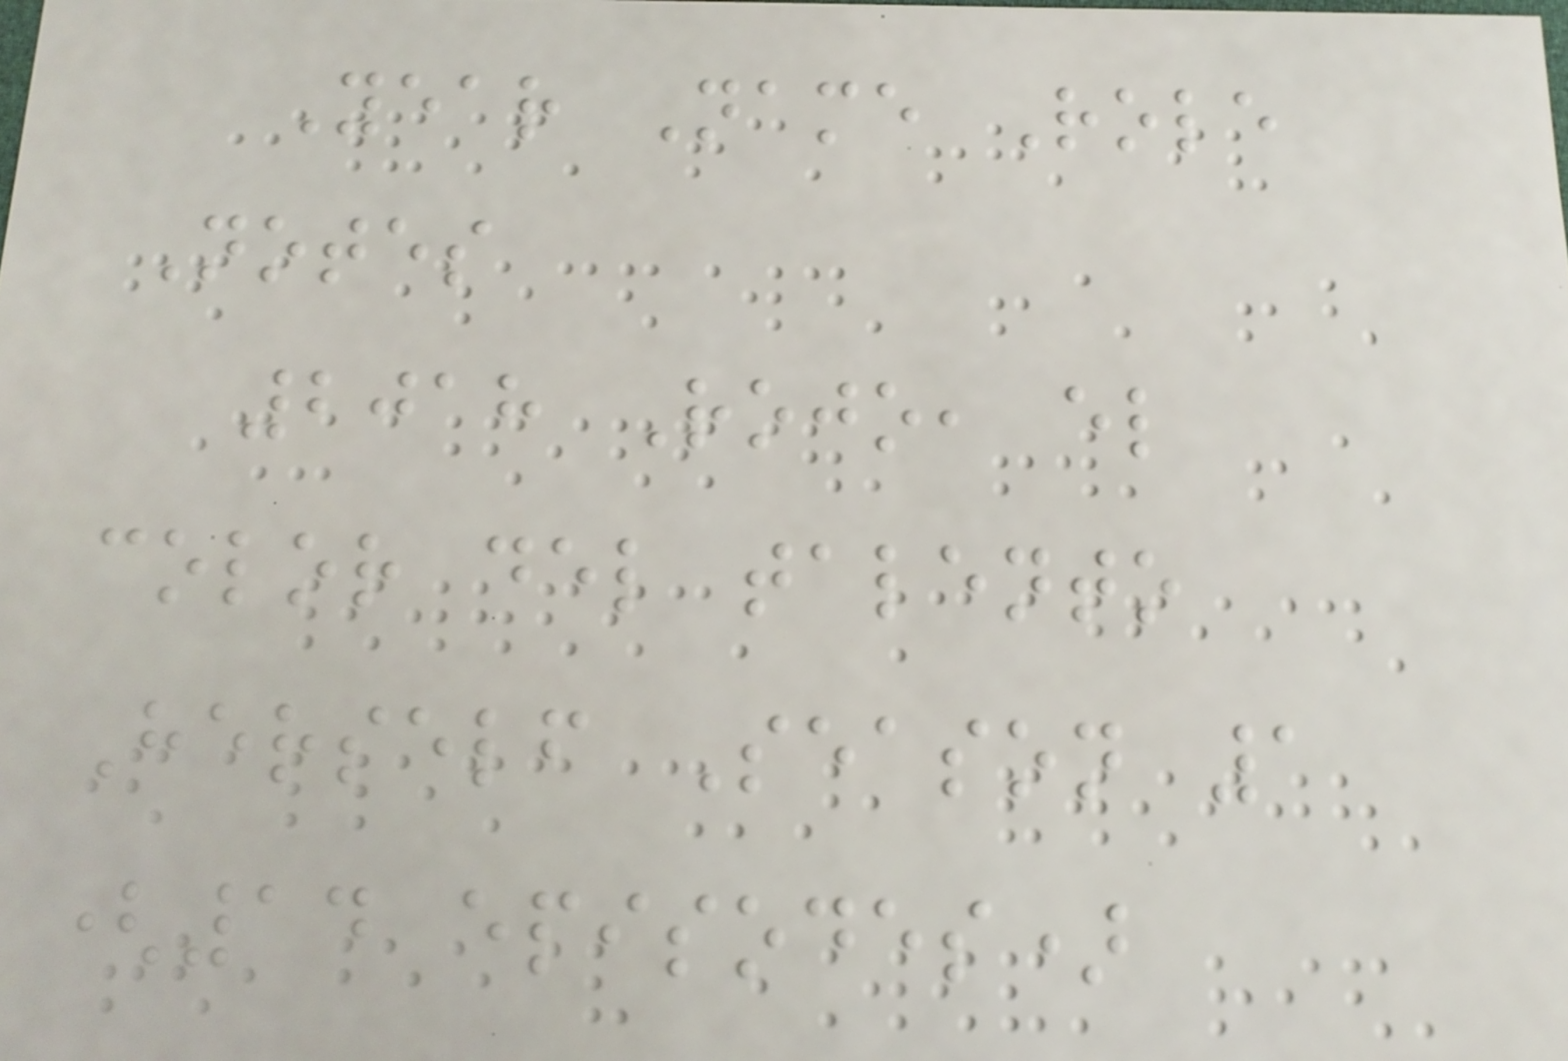Year Name Role
Notes
2018 Rojo, el
color del talento
Herself Season 1
(14 episodes)
